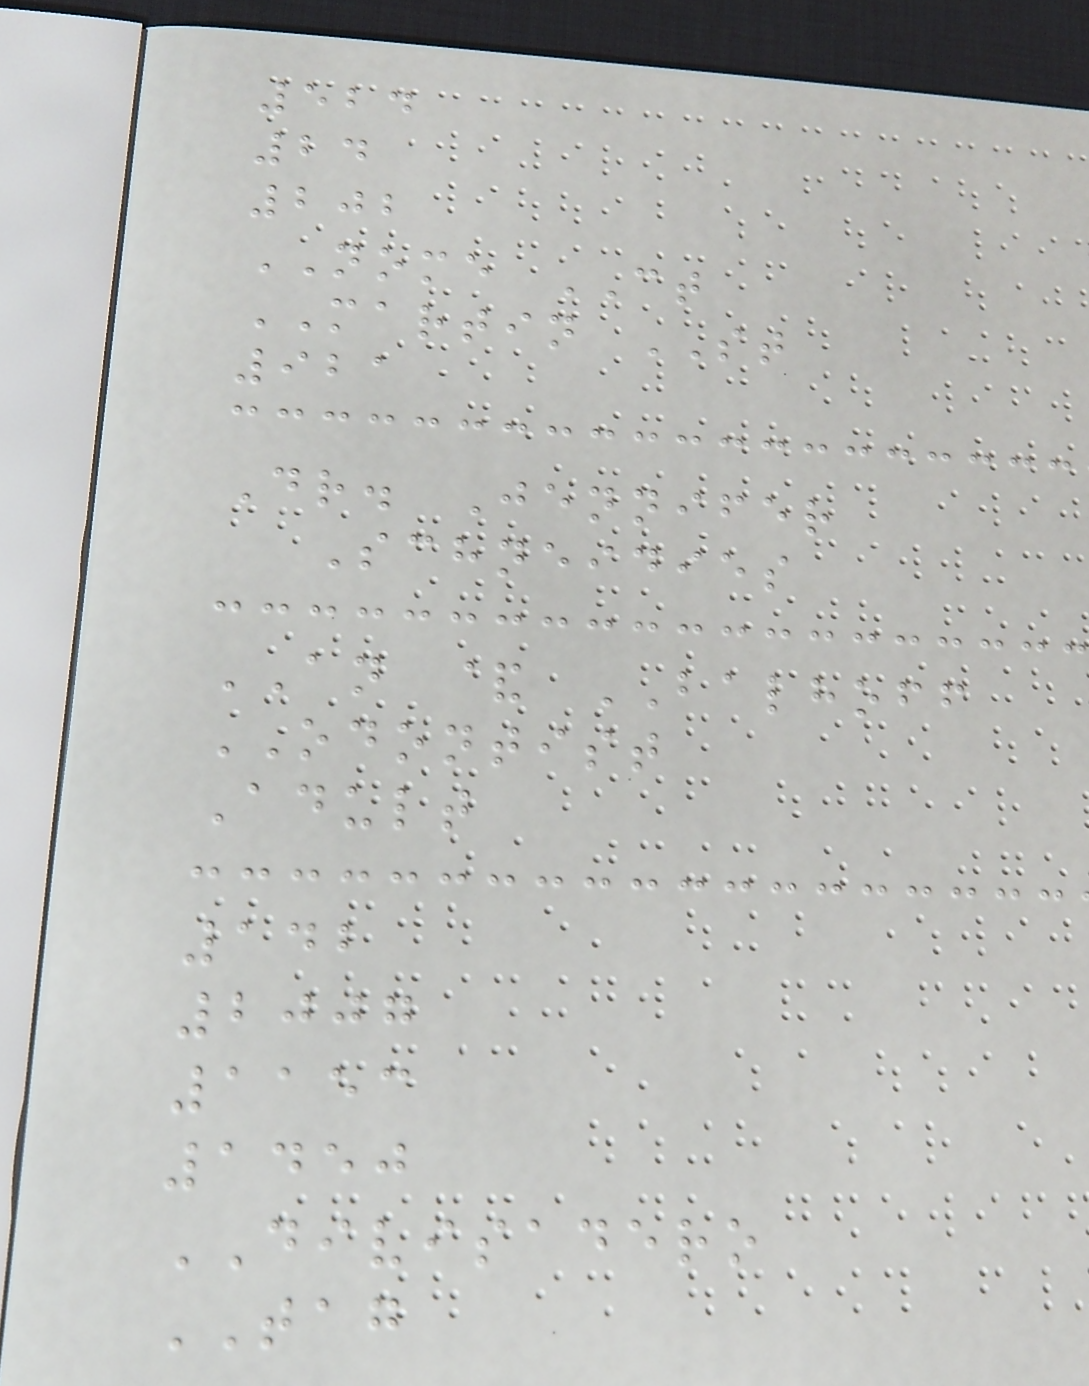524
24
202
NOME CT
MARTIN ST
921
Dr. Jennifer
Schneidies
AN & BALHOFF
ODONTIST
Adult
142
2007
1153
1450
DIVISADERO
TAG
